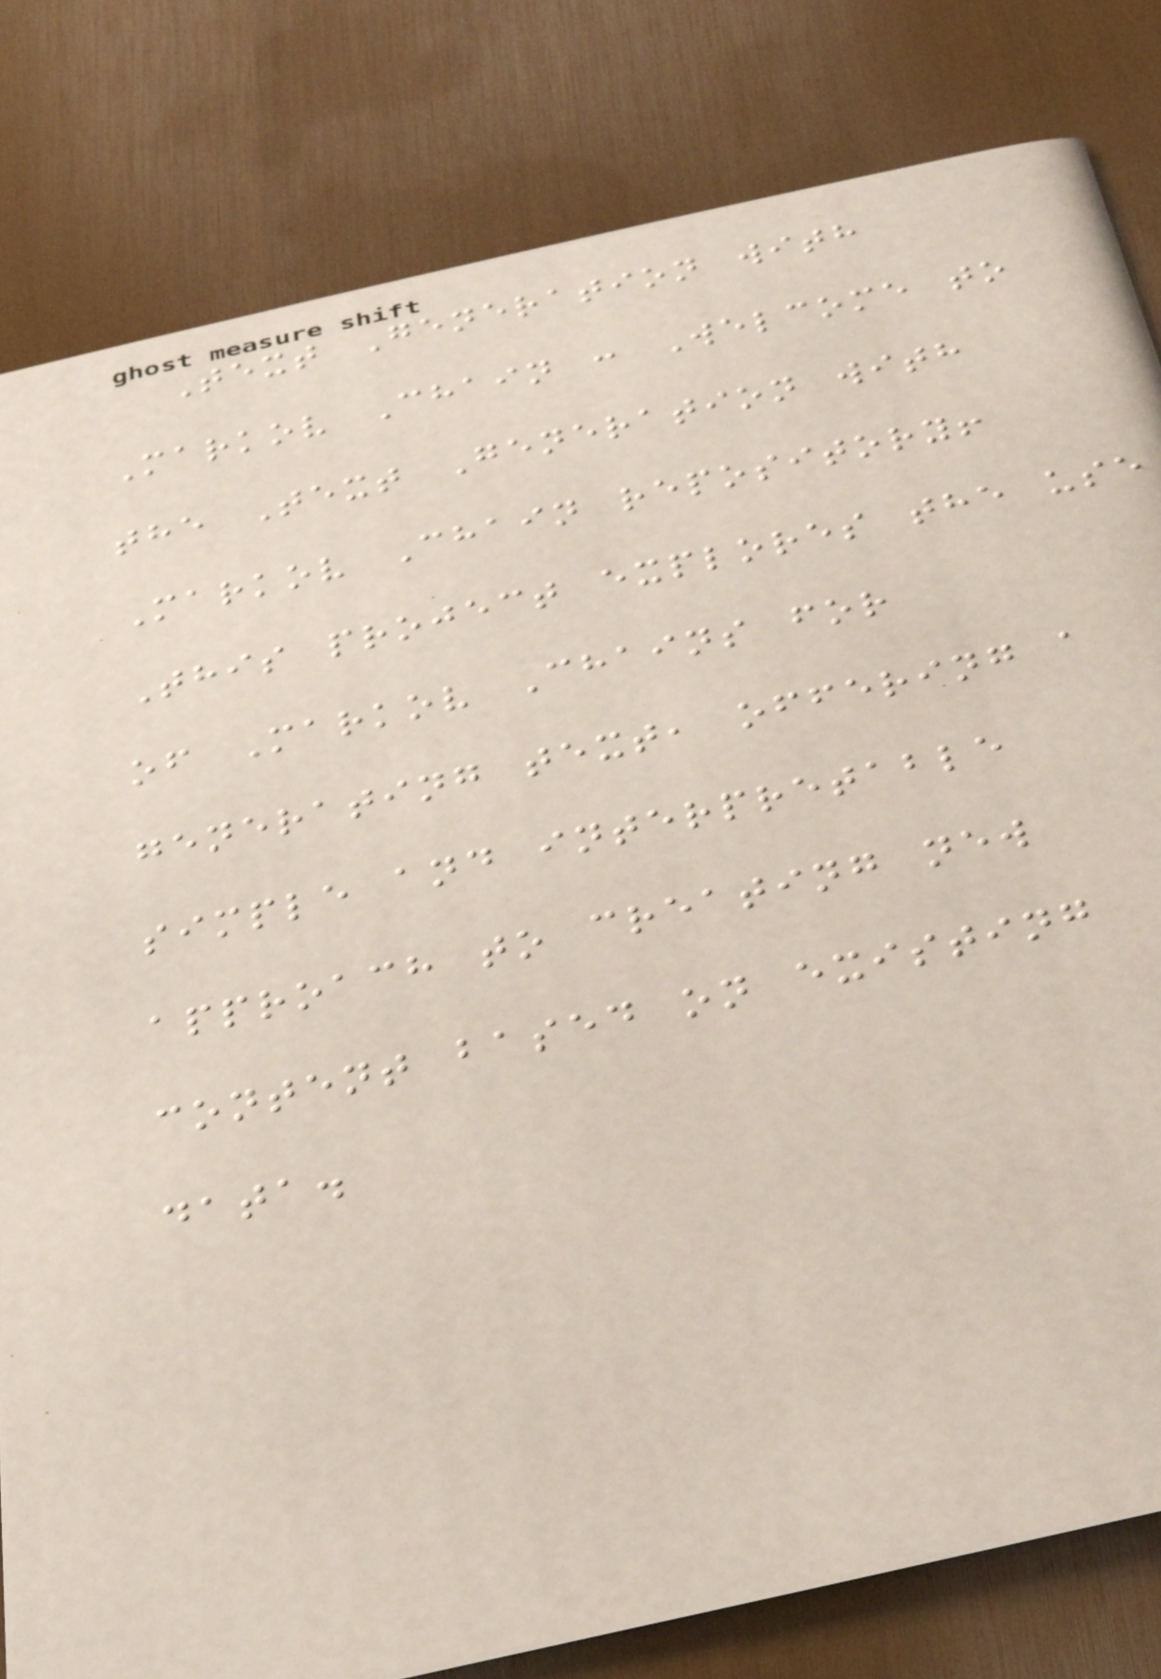Text Generation with
Markov Chain : Welcome to
the Text Generation with
Markov Chain repository!
This project explores the use
of Markov Chains for
generating text, offering a
simple and interpretable
approach to creating new
content based on existing
data.
